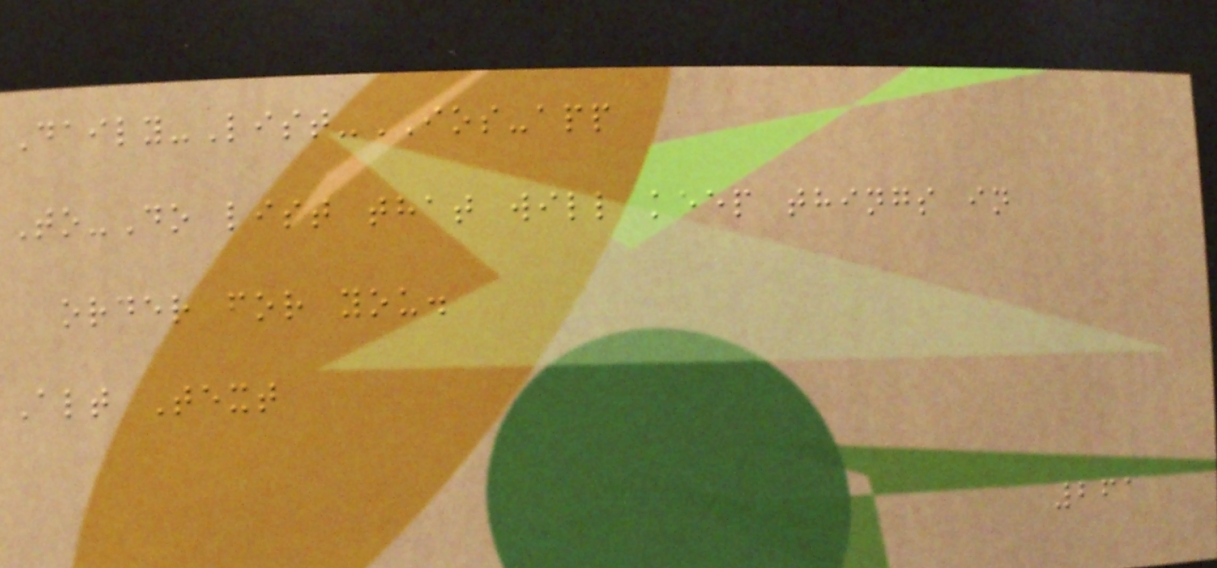Daily-List-IOS-app
To-Do list that will keep things in
order for you.
Alt Text
261
